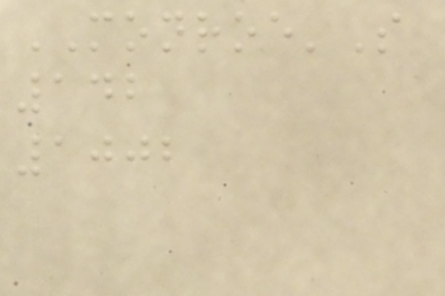MONROE'S
142
1002
